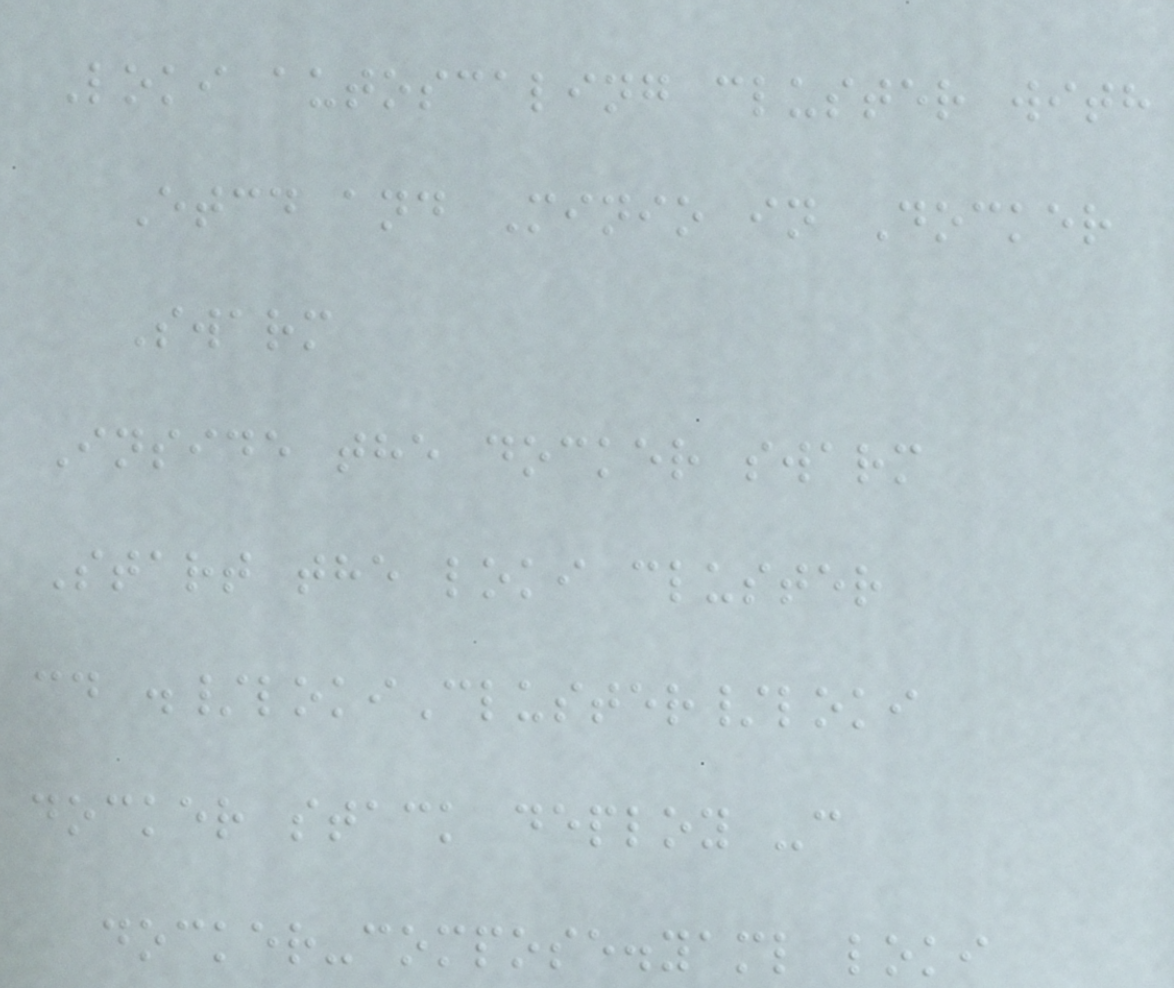Loki autoscaling cluster with
Etcd and Minio in Docker
Swarm
Inside the docker swarm
Start the loki cluster
cd ./lokiCluster/loki
docker stack deploy -c
docker-compose.yaml loki
